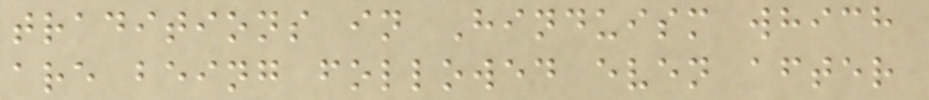traditions in Hinduism which
are being followed even after
